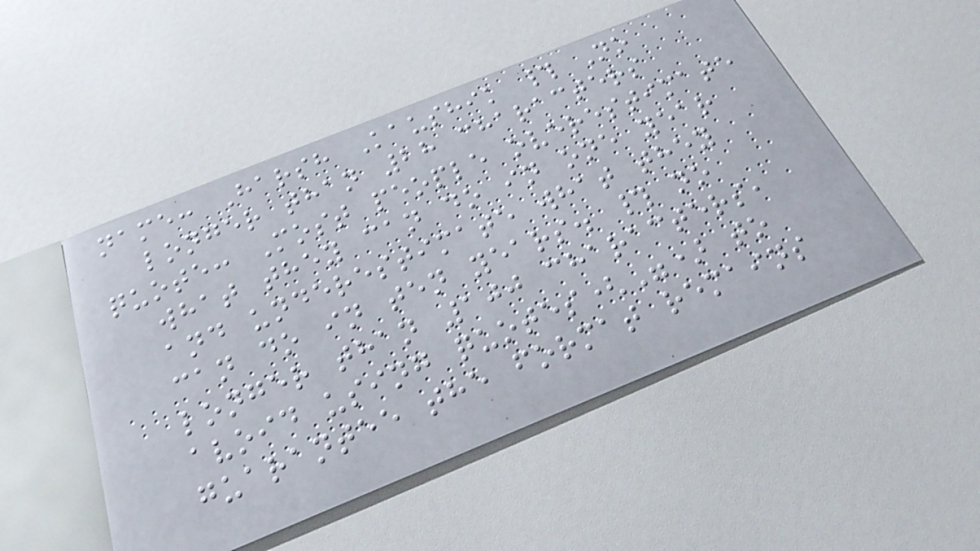name: Harsh Kaushik # No
longer than 28 characters
quote: Most people overestimate
what they can do in one year
and underestimate what they
can do in ten years. # no
longer than 100 characters,
avoid using quotes(") to
guarantee the format remains
